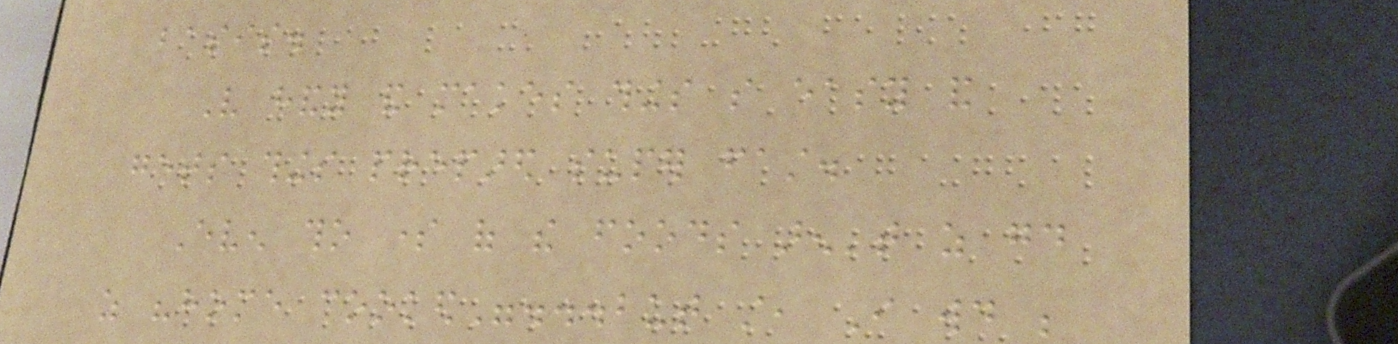basis.
Very handy and makes things so easy and
gets things prepared super fast.
Even tho some of the foods aren't as good
as "home cooked"...but still, I would be
